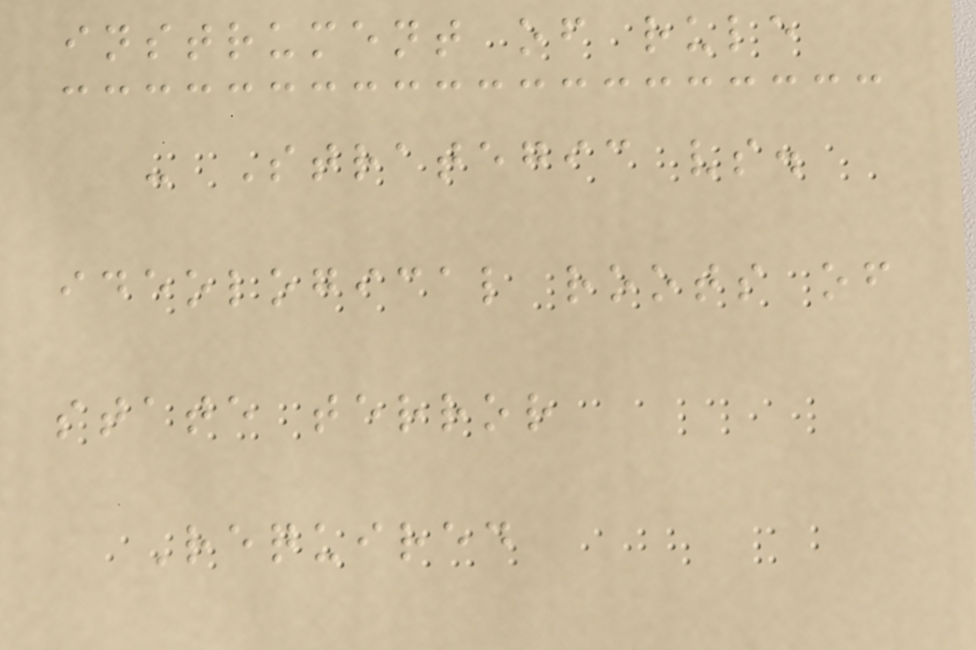instrument of rule
- Strategic vs.
ideological roots of
state terror
Required
